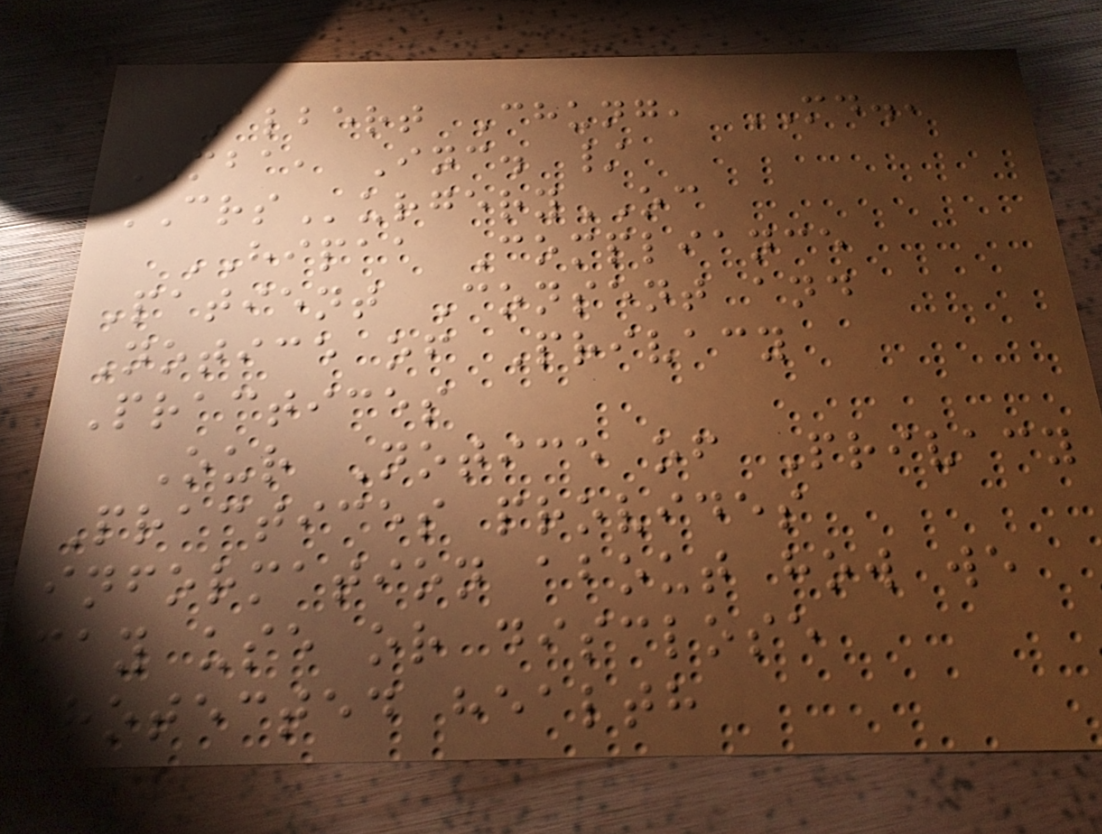Albert Chung, MD.,
MBA, Inc. /
CRSurgeryOC
HIPAA Compliance
Patient Consent and
Notice of Privacy
Practices
Our Notice of Privacy
Practices provides
information about how we
may use or disclose
protected health
